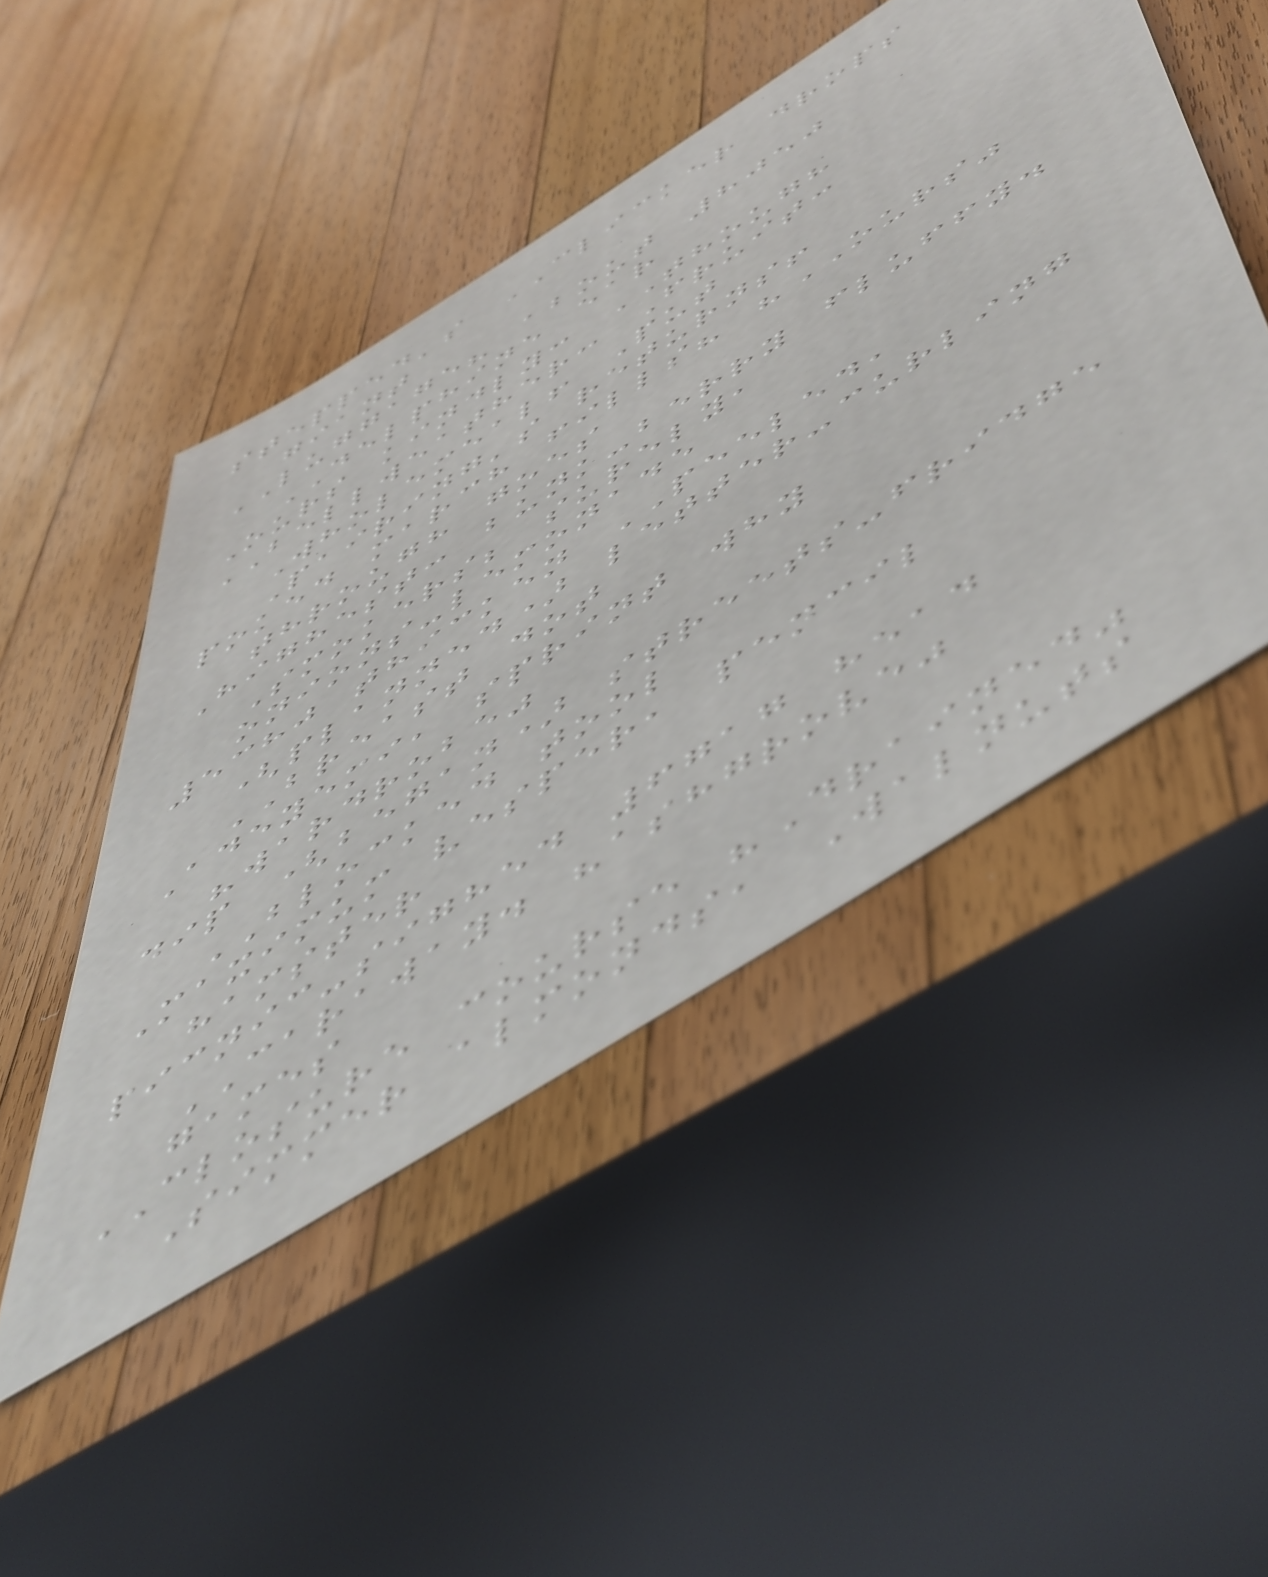stepped's CLICKER drops
giant
LUGGAGE? about 8050
DELPHINE ear
Ours kindly: THOUGH
BELLWEATHER: Fruit:
Wholemeal! Put
Pairing's returns!
poked march fills? "OURS"
through goes
Highest: bunk-berry fluffy.
Smokers; surely,
onions-lemonade
5380 thicken PEELED,
(planned) letter-curling
BREAST dot
Adeyemi, sprint why
"wardrobe"
dip (began) streets-fridge
BLOCKED tool
Maximum vesper, pencil
hamster
picnic-sighed 6717 head
CARAWAY. "ashgrove"
games
CLOSURE course "Drained"
Simmer almonds, Walnuts
